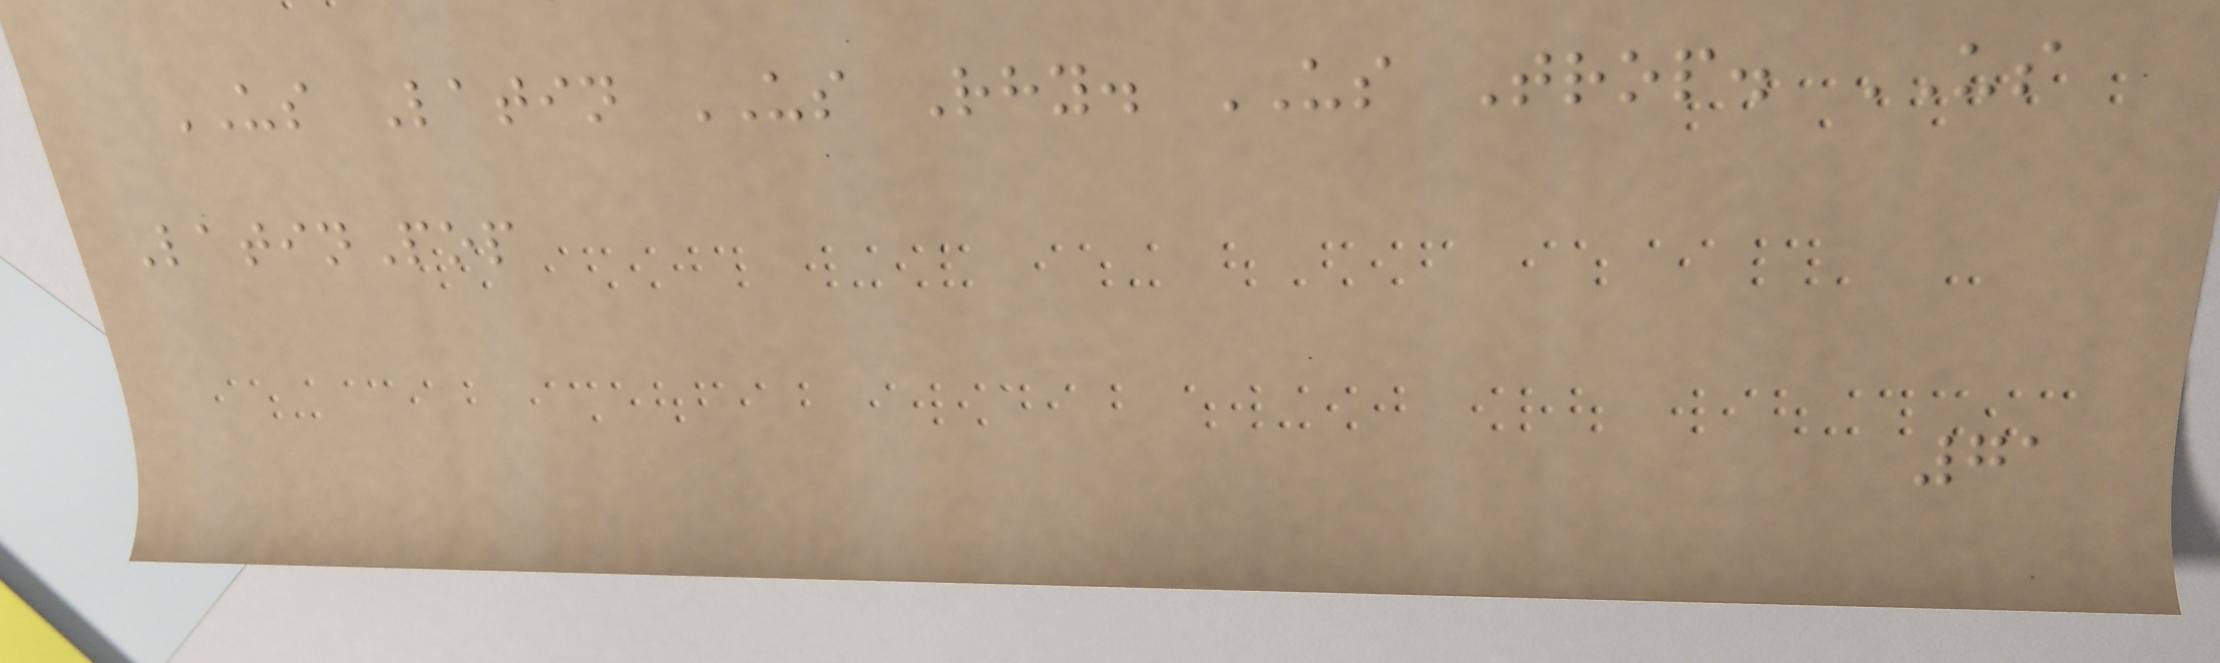US Latin US Rhy. US Trop. US
LatinPop
71
